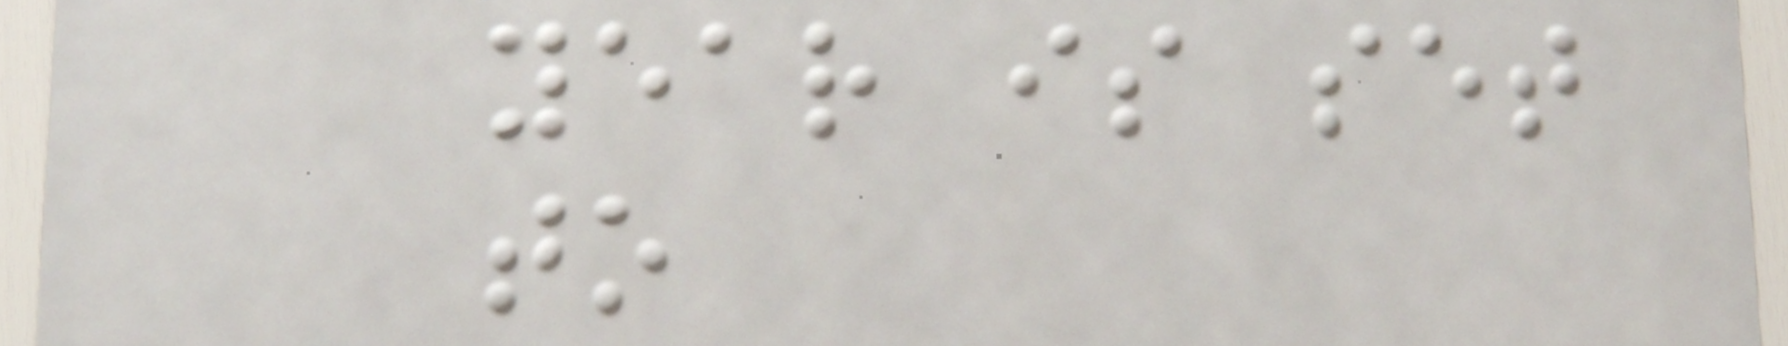year is set
to
